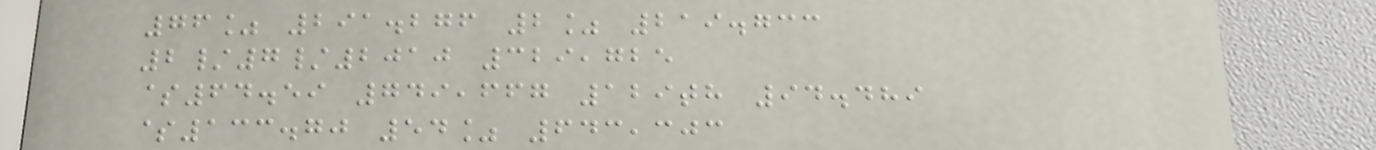76% 291.276 2% 219.733
2/7/2010 329,725
$64.59 749,667 129th 94.489
$133.70 54% 643,303
